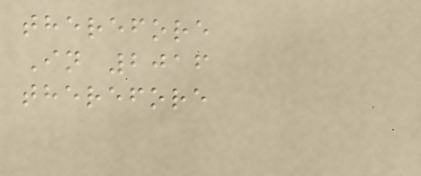therefore
In 2016
therefore
